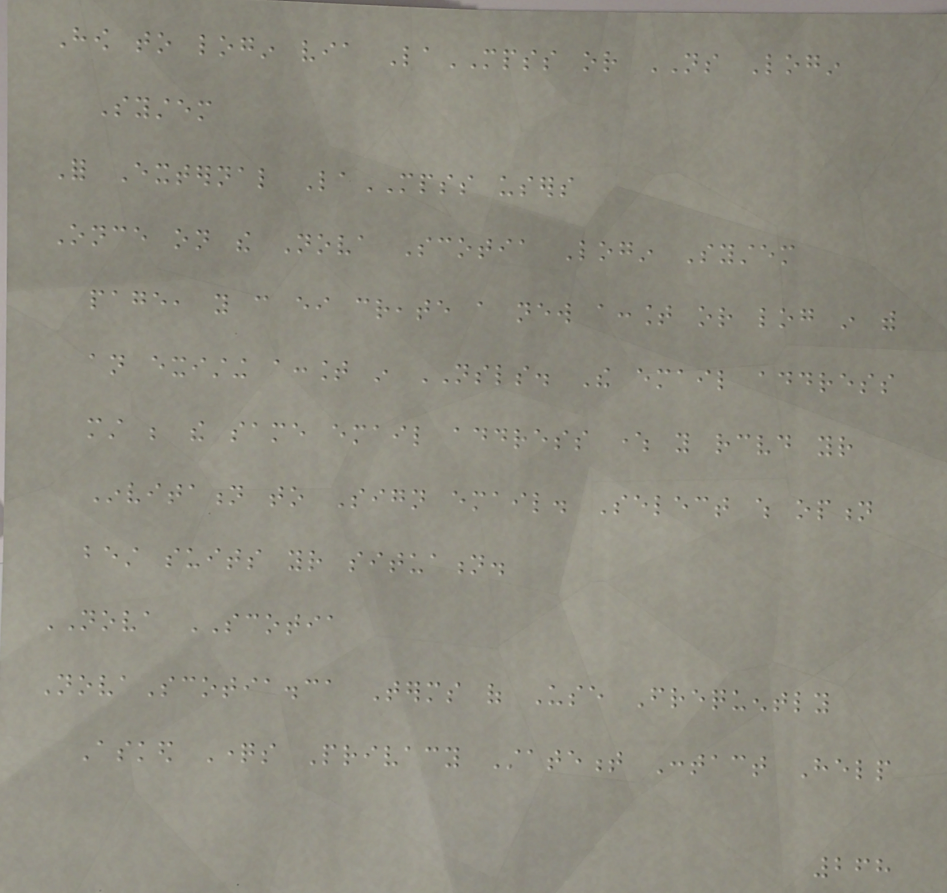How to login via LaMPSS or NS Login
System
For External LaMPSS users
Once on the Nova Scotia Login System
page, you can either create a new account or log in with
an existing account in NSLS. The email address
must be the same email address where you received your
Invitation to Sign email. Select which option
best suits your situation.
NOVA SCOTIA
NovaScotia.ca Terms of Use Frequently
Asked Questions Privacy Statement Contact Help
268
